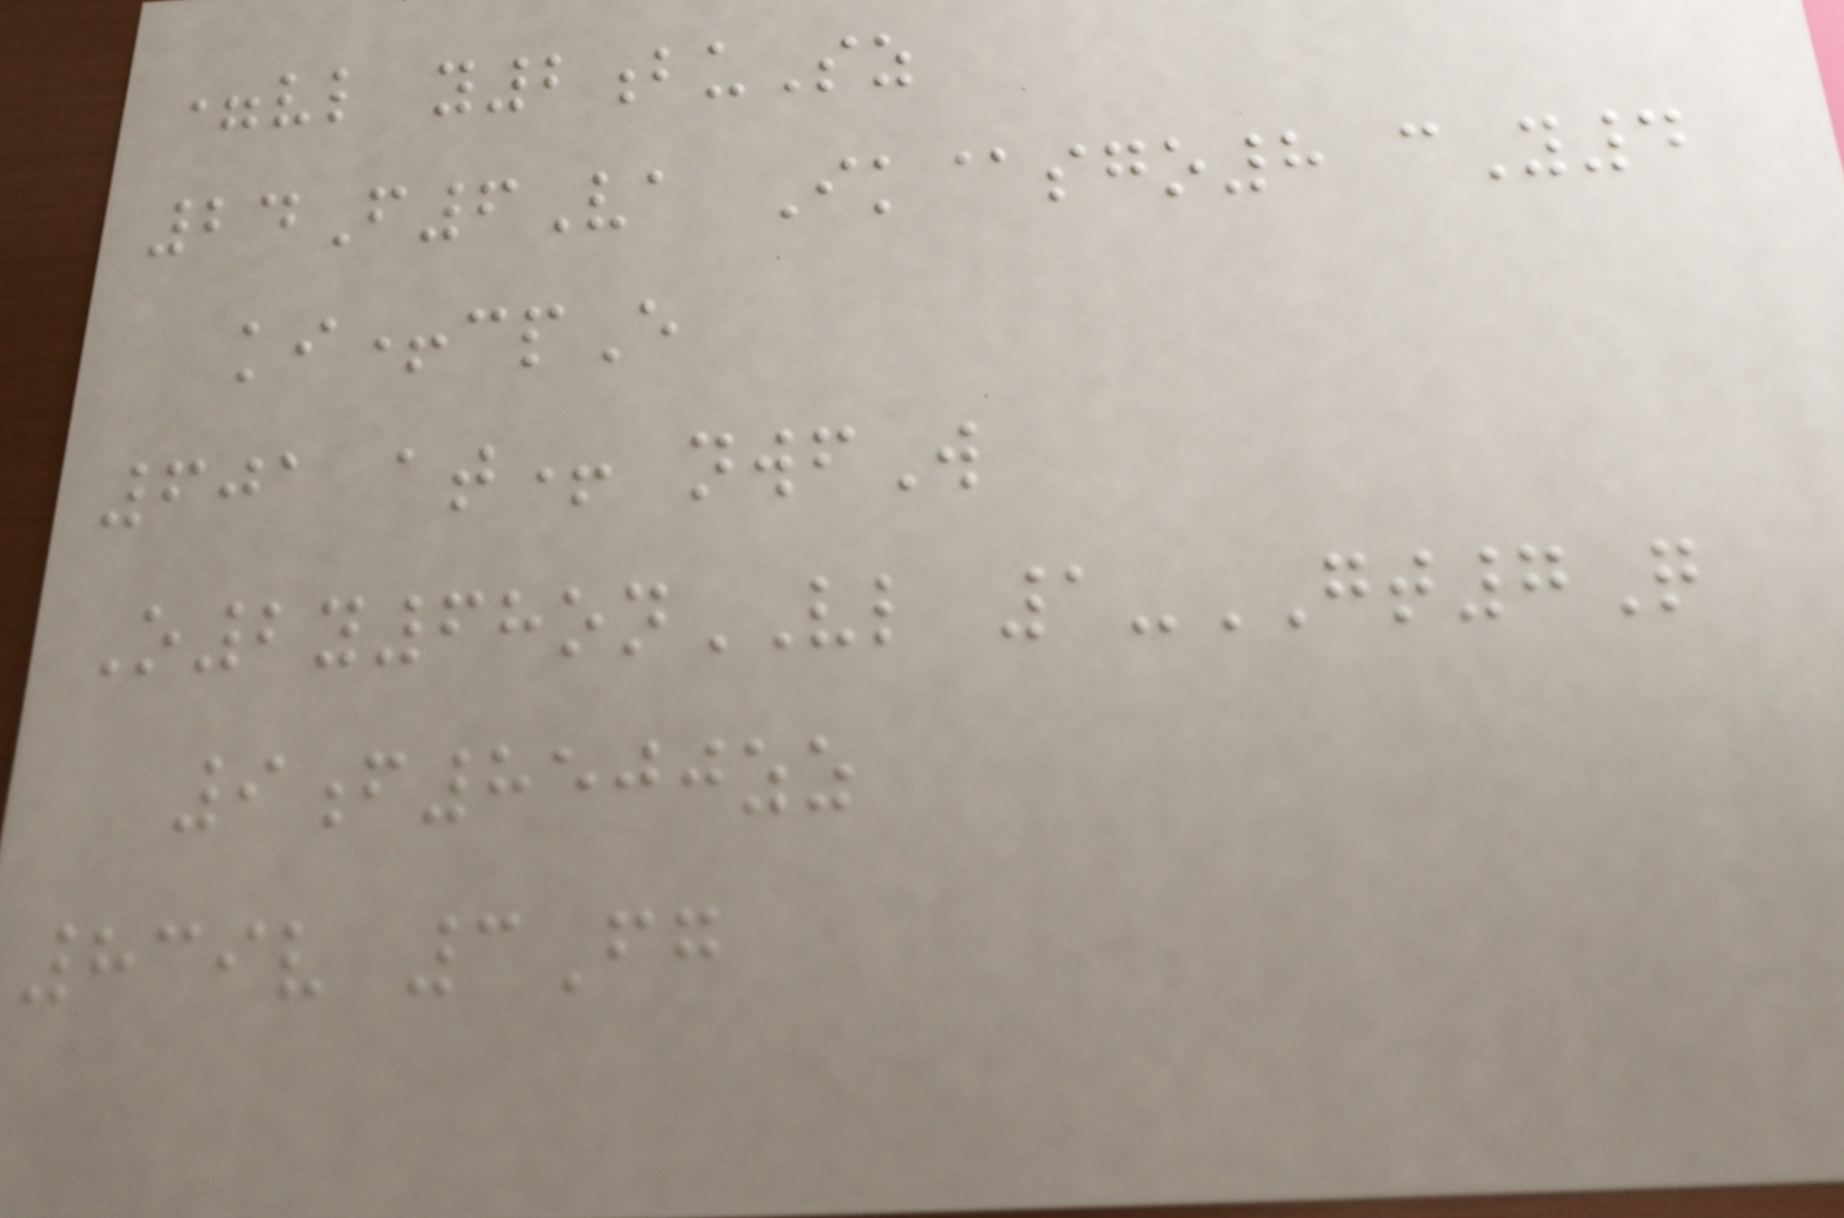=vl y2buSz
24F6Va Ik@sgo8 cY4
ki+cpE
601 at+ nwfW
O2y68onVL 1-GT7Q
9f8500zz
839v 3Fg
